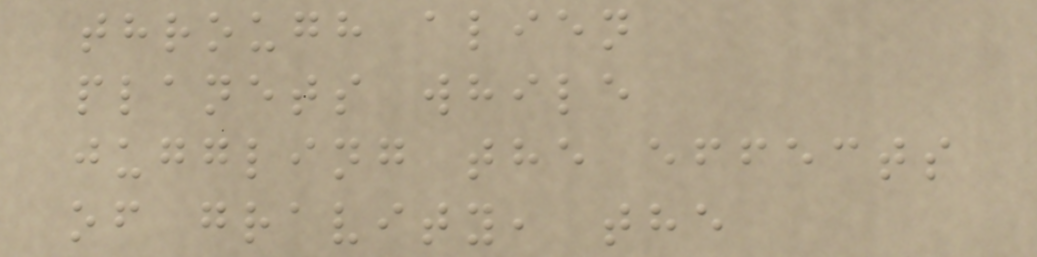through alien
planets while
juggling the effects
of gravity, the
